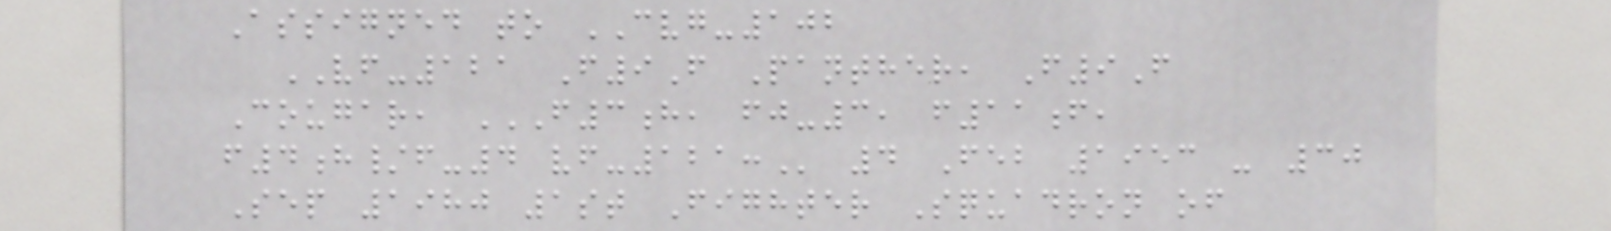Assigned to CVG-102
VF-121 F9F Panther, F9F
Cougar, F3H, FJ-3, F11F,
F4H/F-4 VF-121: 4 Feb 1953 - 30
Sep 1980 1st Fighter Squadron of
